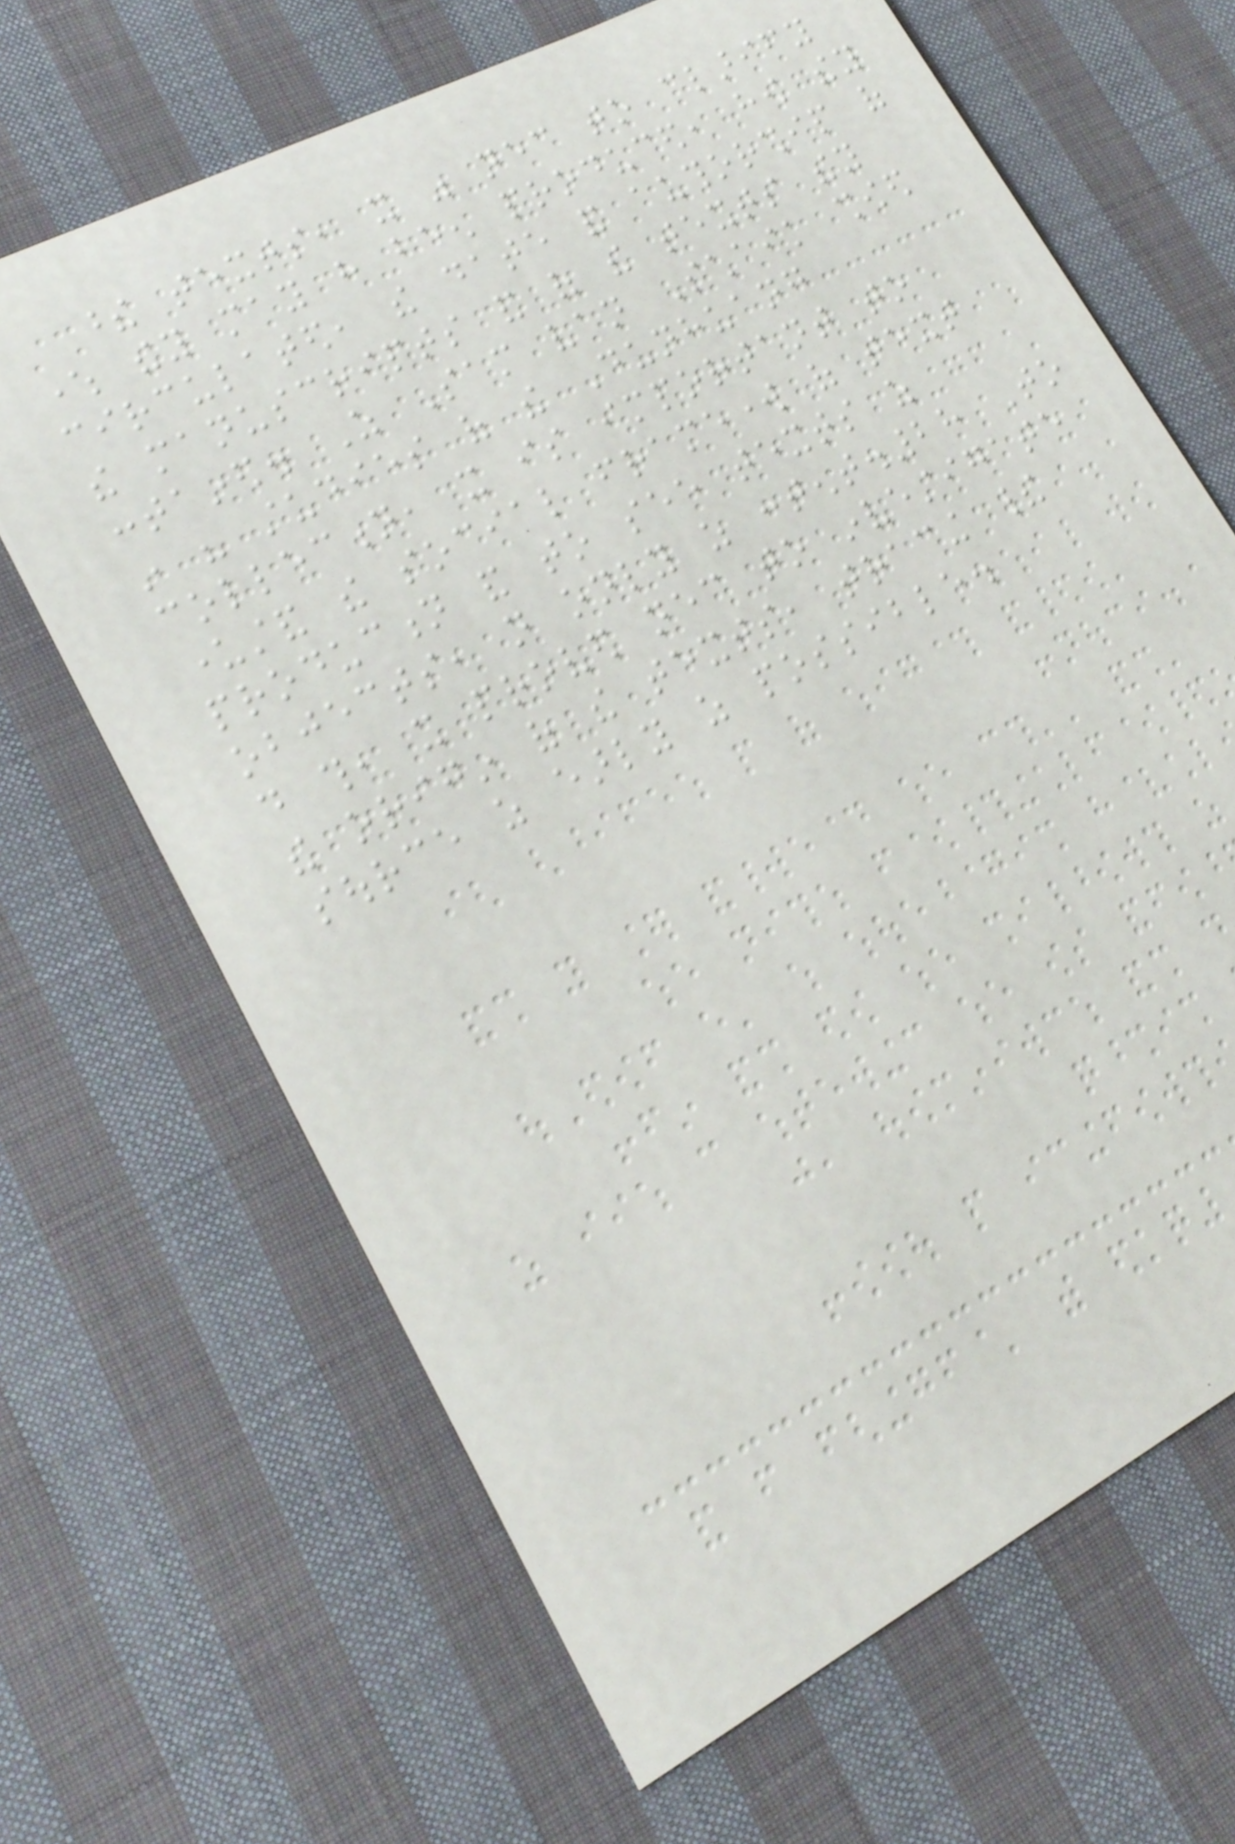these texts, it was necessary to clarify
where they may have been produced, how they
circulated, the date and authorship of
the manuscripts and of the texts they
contained. As Sam van Schaik showed
in his studies of the Dunhuang
collection, it is important to
understand the social framework of text
production and to see texts as
objects, not only as content.28 To
do this, it proved necessary to investigate
the origin of the texts, tracing their
source as early as possible.
